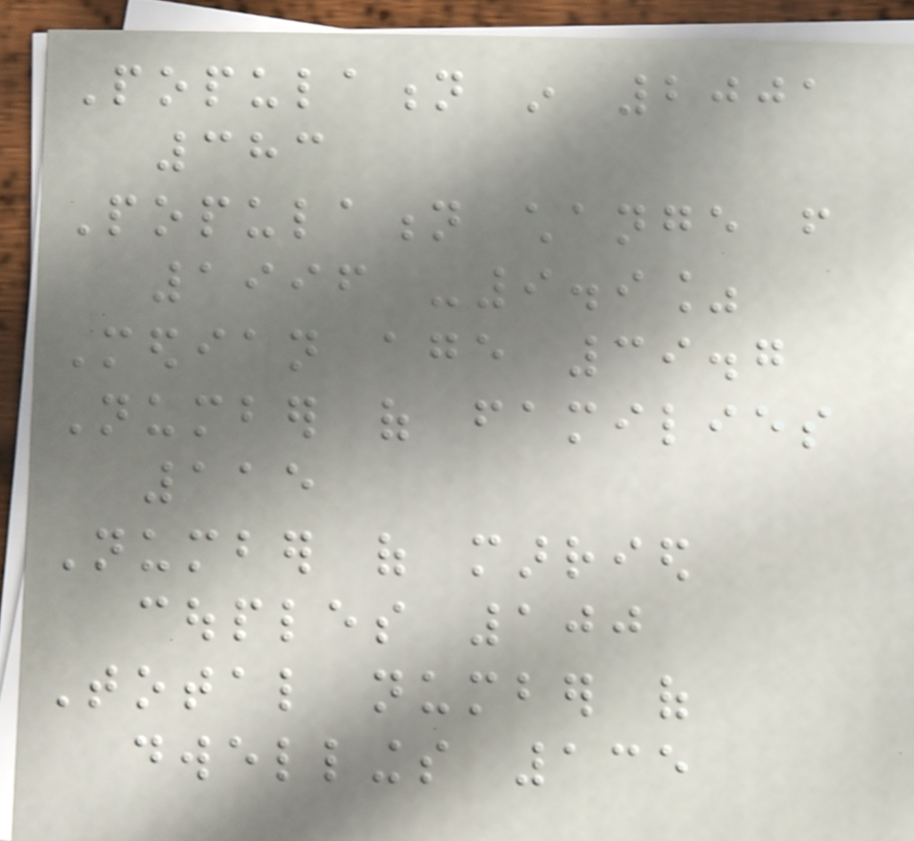Population in 2001
383
Population change from
1996 -9.9%
Median age 39.7
Number of families
115
Number of married
couples 100
Total number of
dwellings 135
